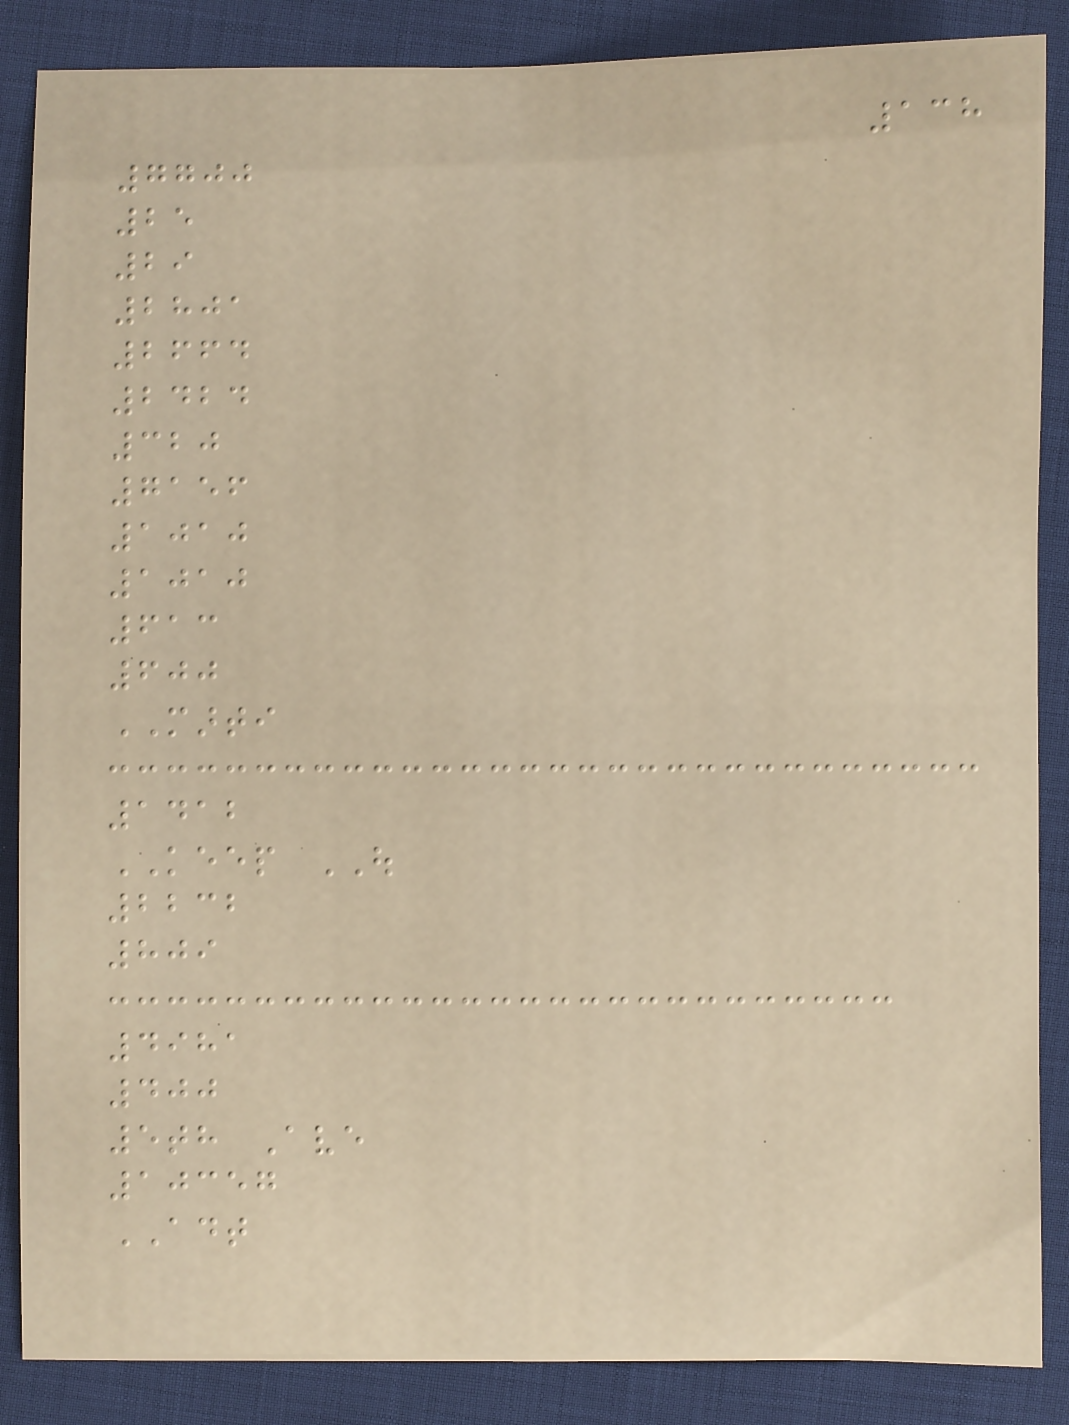138
7700
25
29
2801
2664
2424
320
7156
1010
1010
613
600
MARTI
1412
KEEP OUT
2232
809
4981
400
5th Ave
10357
ADT
